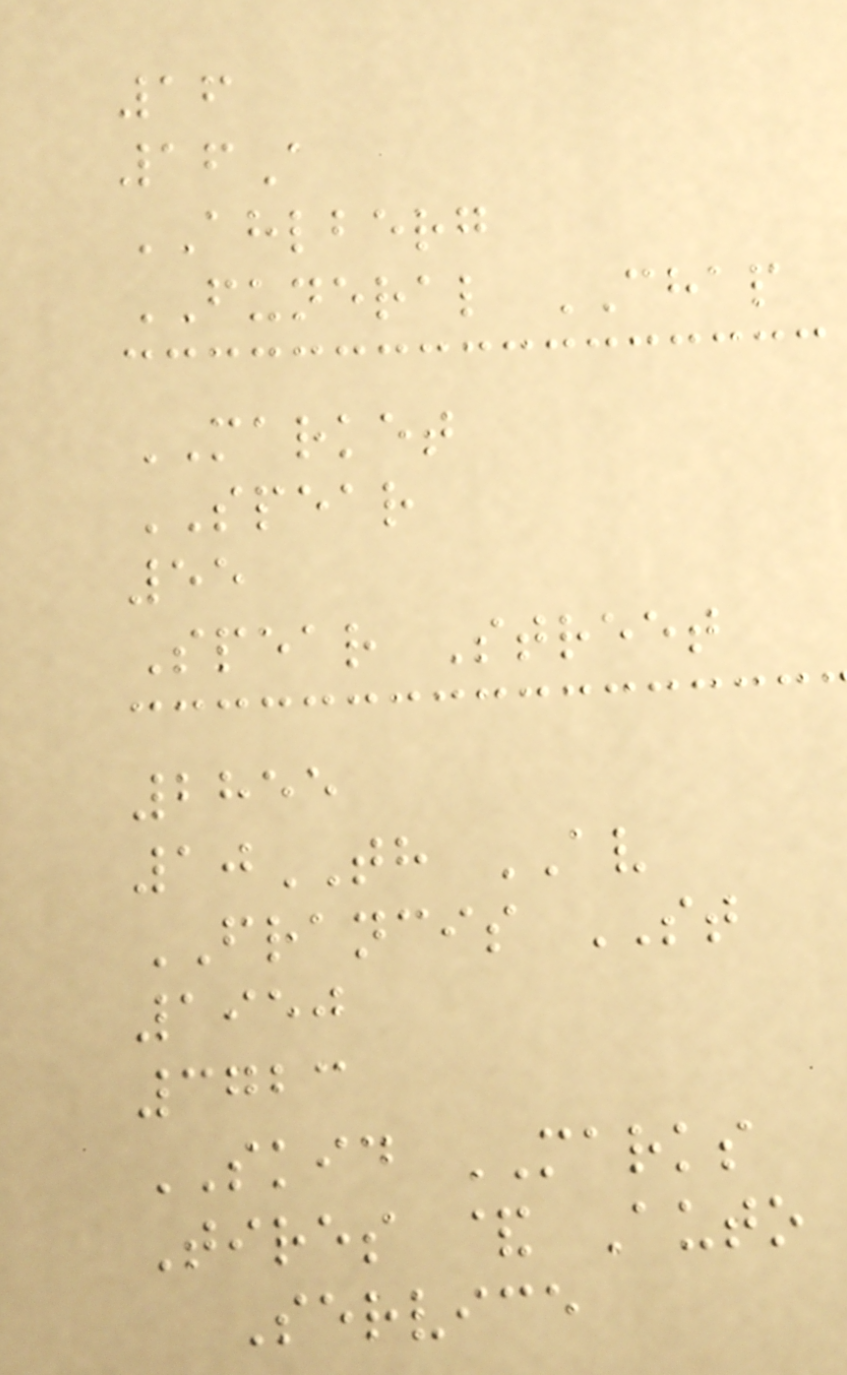16
16A
AHLBERG
FUNERAL CHAP
MARKET
SPEAR
55
Spear Street
2855
10TH AV
FRANCIS ST
1950
3723
SKID MARKS
Tires & Auto
Service
